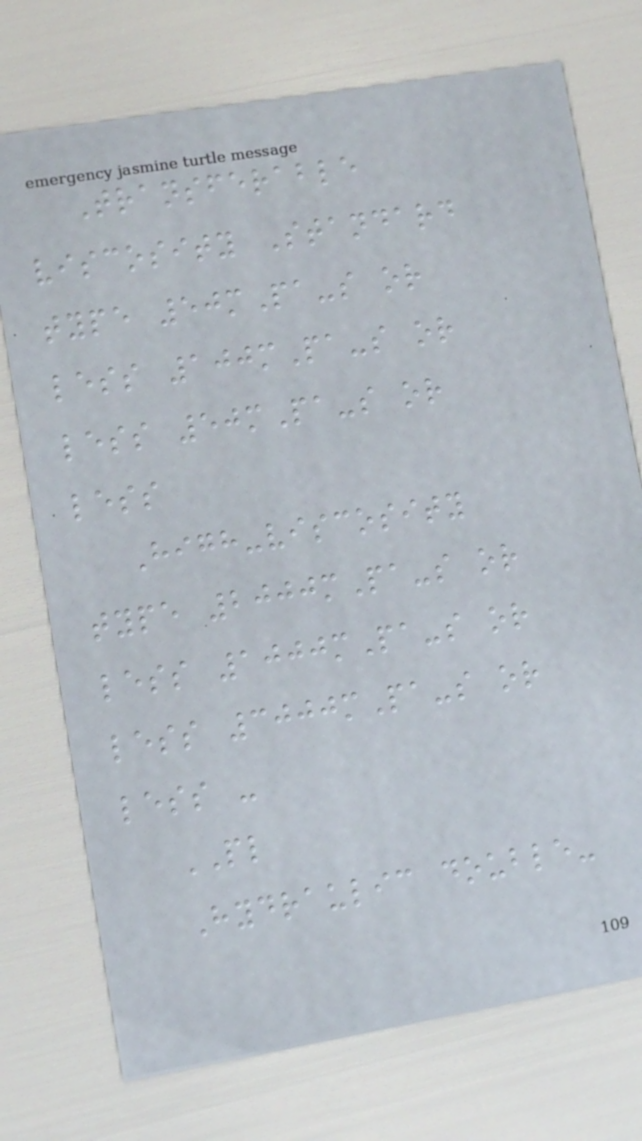Transferable
viscosity Standard
type 50mPa-s or
less 100mPa-s or
less 50mPa-s or
less
High-viscosity
type 2000mPa-s or
less 1000mPa-s or
less 3000mPa-s or
less -
PL
Hydraulic double-
